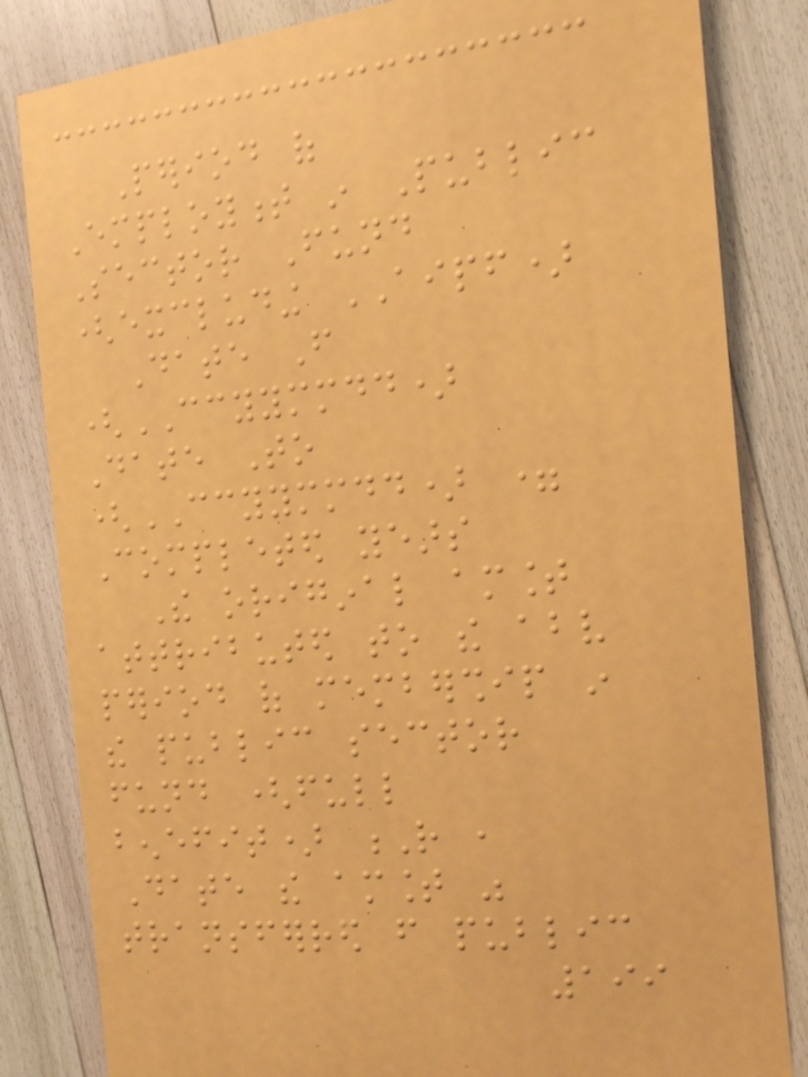Period of
Employment in Public
Sector Fund
(excluding AIPF)
Date From
(CCYYMMDD)
Date To
(CCYYMMDD) =
Completed years
The original amount
attributed to the above
period of membership in
the public sector
fund (full
benefit) R ,
Date the amount was
transferred from public
199
